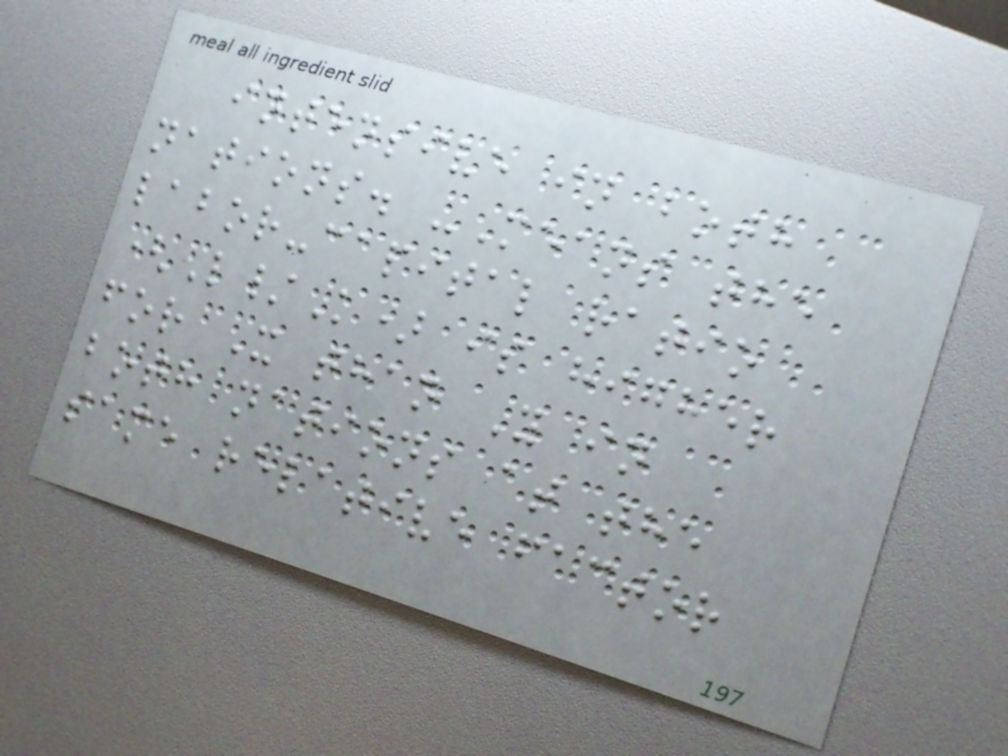intensive in both
nations. -Means the
labor-capital ratio
(L/K) is higher
for X than Y in
both nations at the
same relative factor
